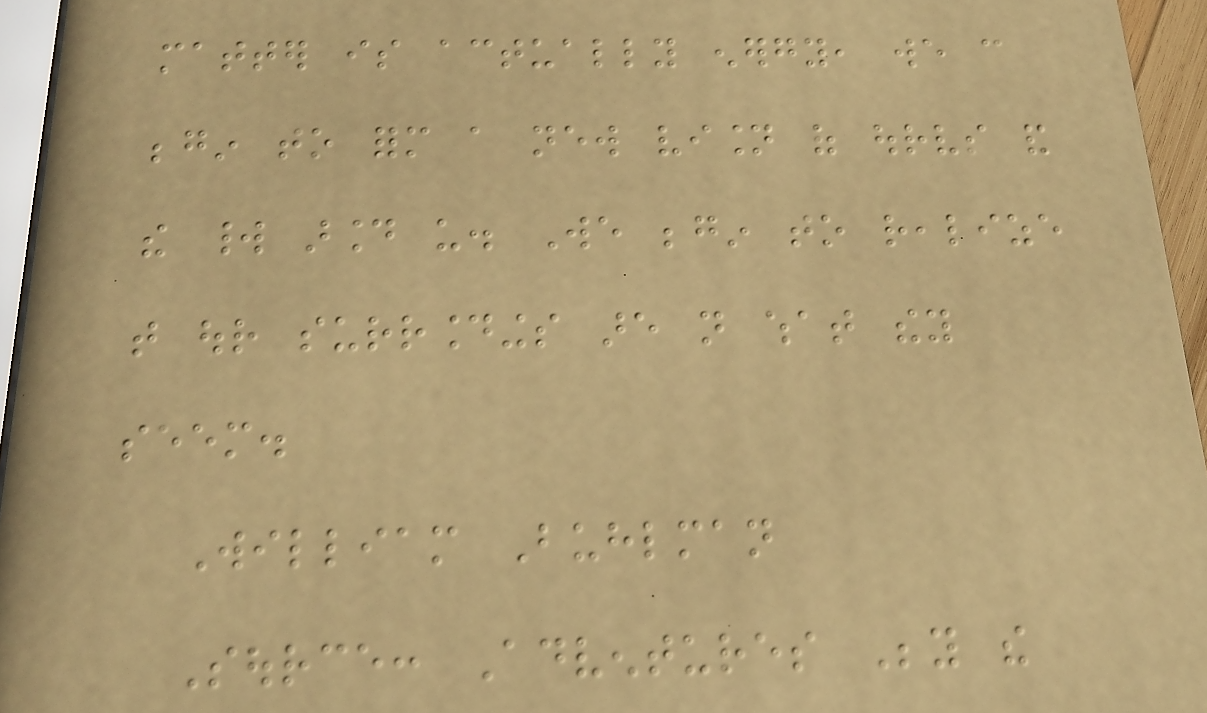matter is actually energy, we can
begin to form a new vision of ourselves and
the world around us. We begin to realize
that our surroundings are not what they
seem.
William Buhlman
Source: Adventures Beyond the
